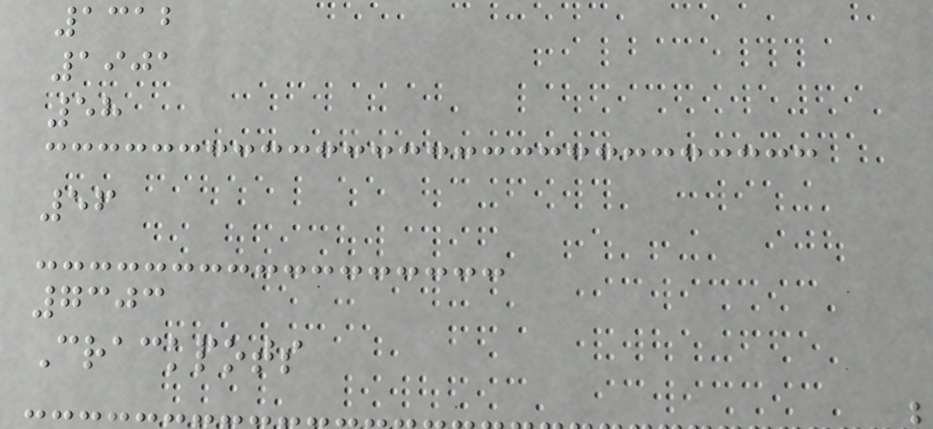1312
1901
58
56
7303
Crackpots
